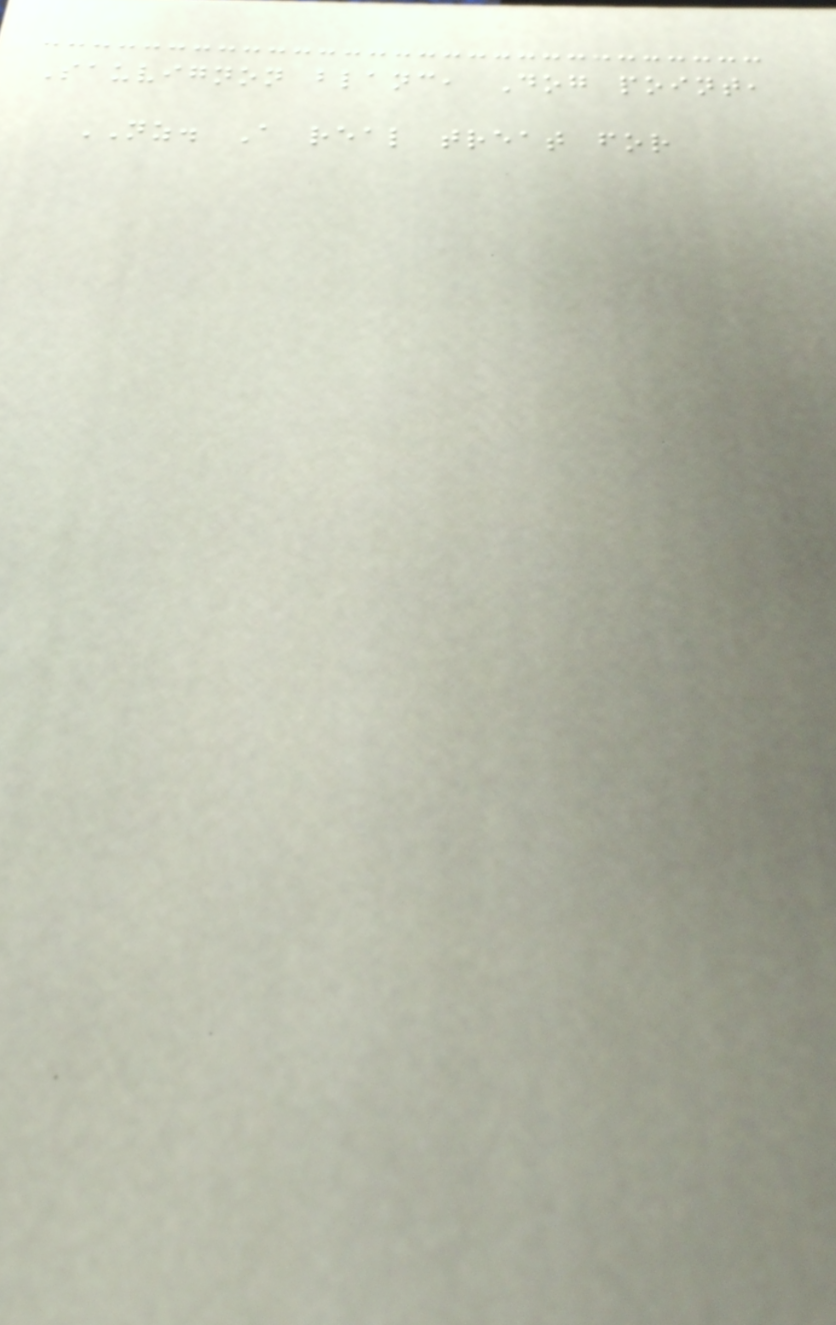Sauvignon blanc, Dog point,
NZ. A real treat for
